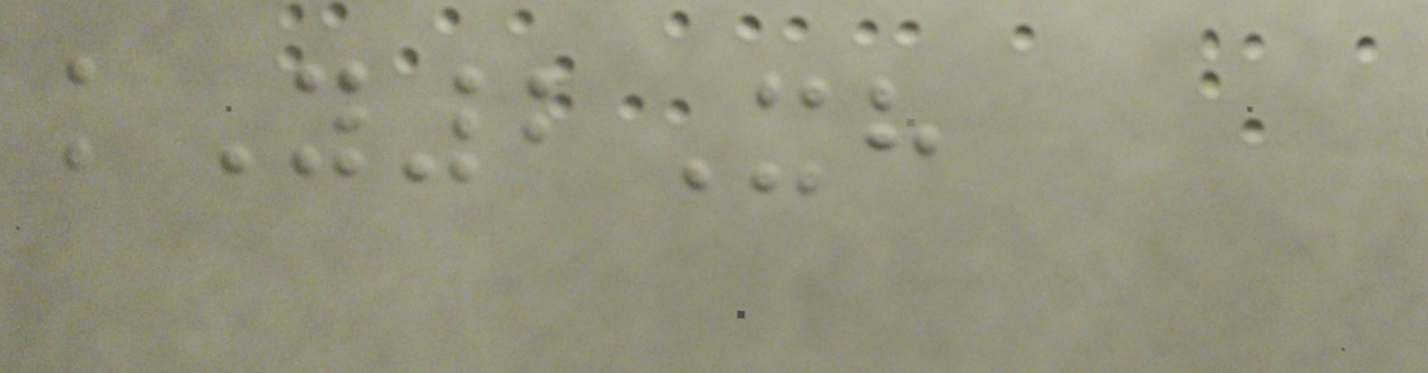kY2Xh
